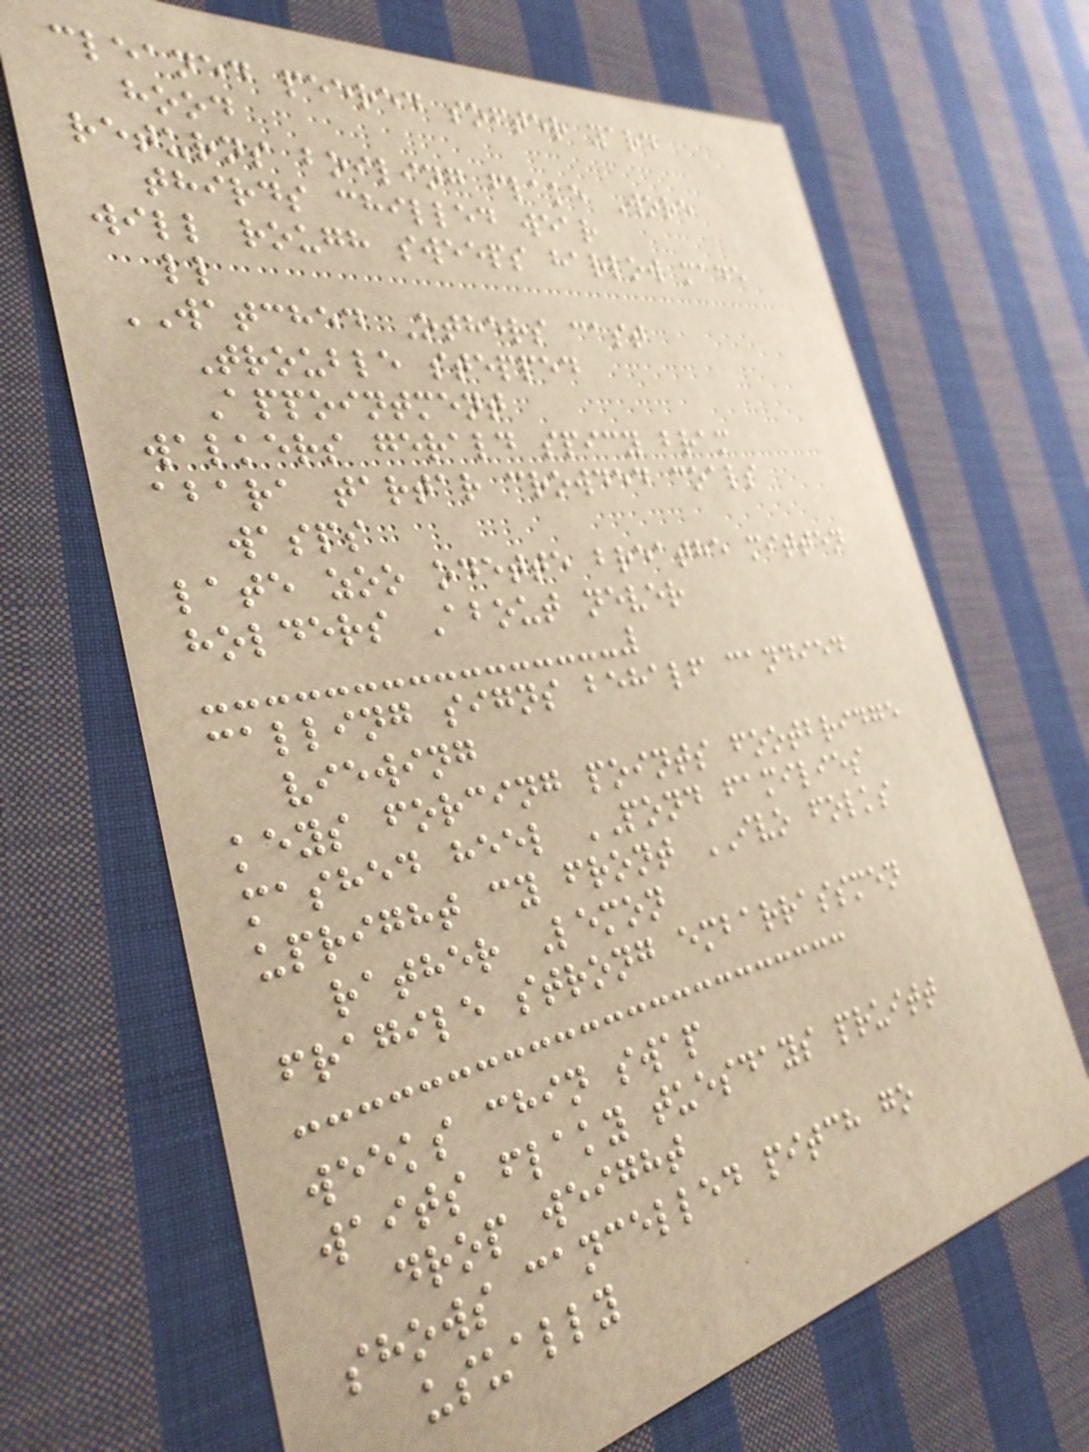cleaned peered softer yard
hood
returns boiling flake Wore
thirds chilled wear
will rough sweeps harlow made
ll
WATCHED Others cast
Trouble stepped
Appointment
walkers gerald spicy bram
abara tartar crowded coals
wasps
late zoo odette breathe mitten
holders About never
calling signs behalf candied
viewing
keys forcing points footbridge
mashed heel POND families
upright cy front IVO folks
rather Lemon
fragile strong embarrassmen
weeks chin swap
waits flaky tuesdays pruitt
drop weight
shows cancelled pitch go
usually
